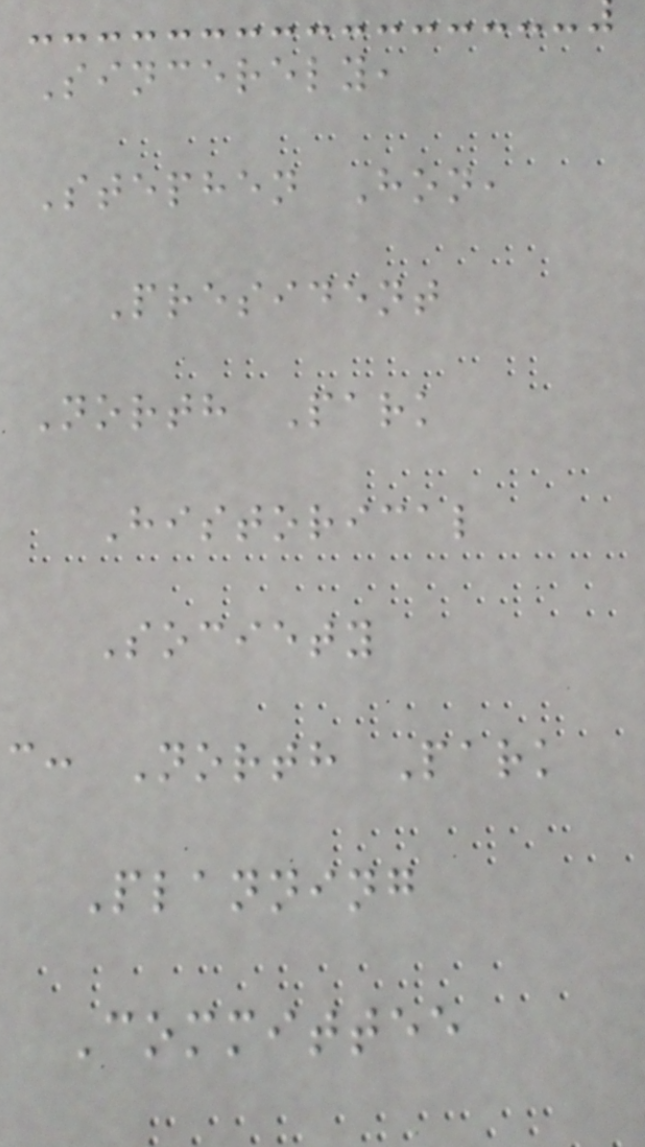Sincerely,
Stephen Hon,
President
North Park
Historical
Society
c: North Park
Planning
Committee
